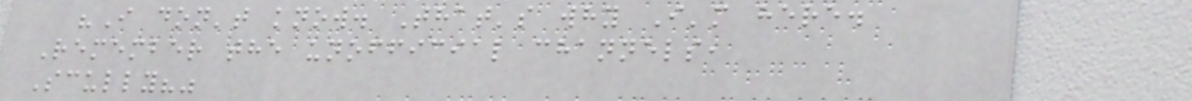"I don't know. That's why I'm here.
Remember the unofficial channels,
Scully?"
